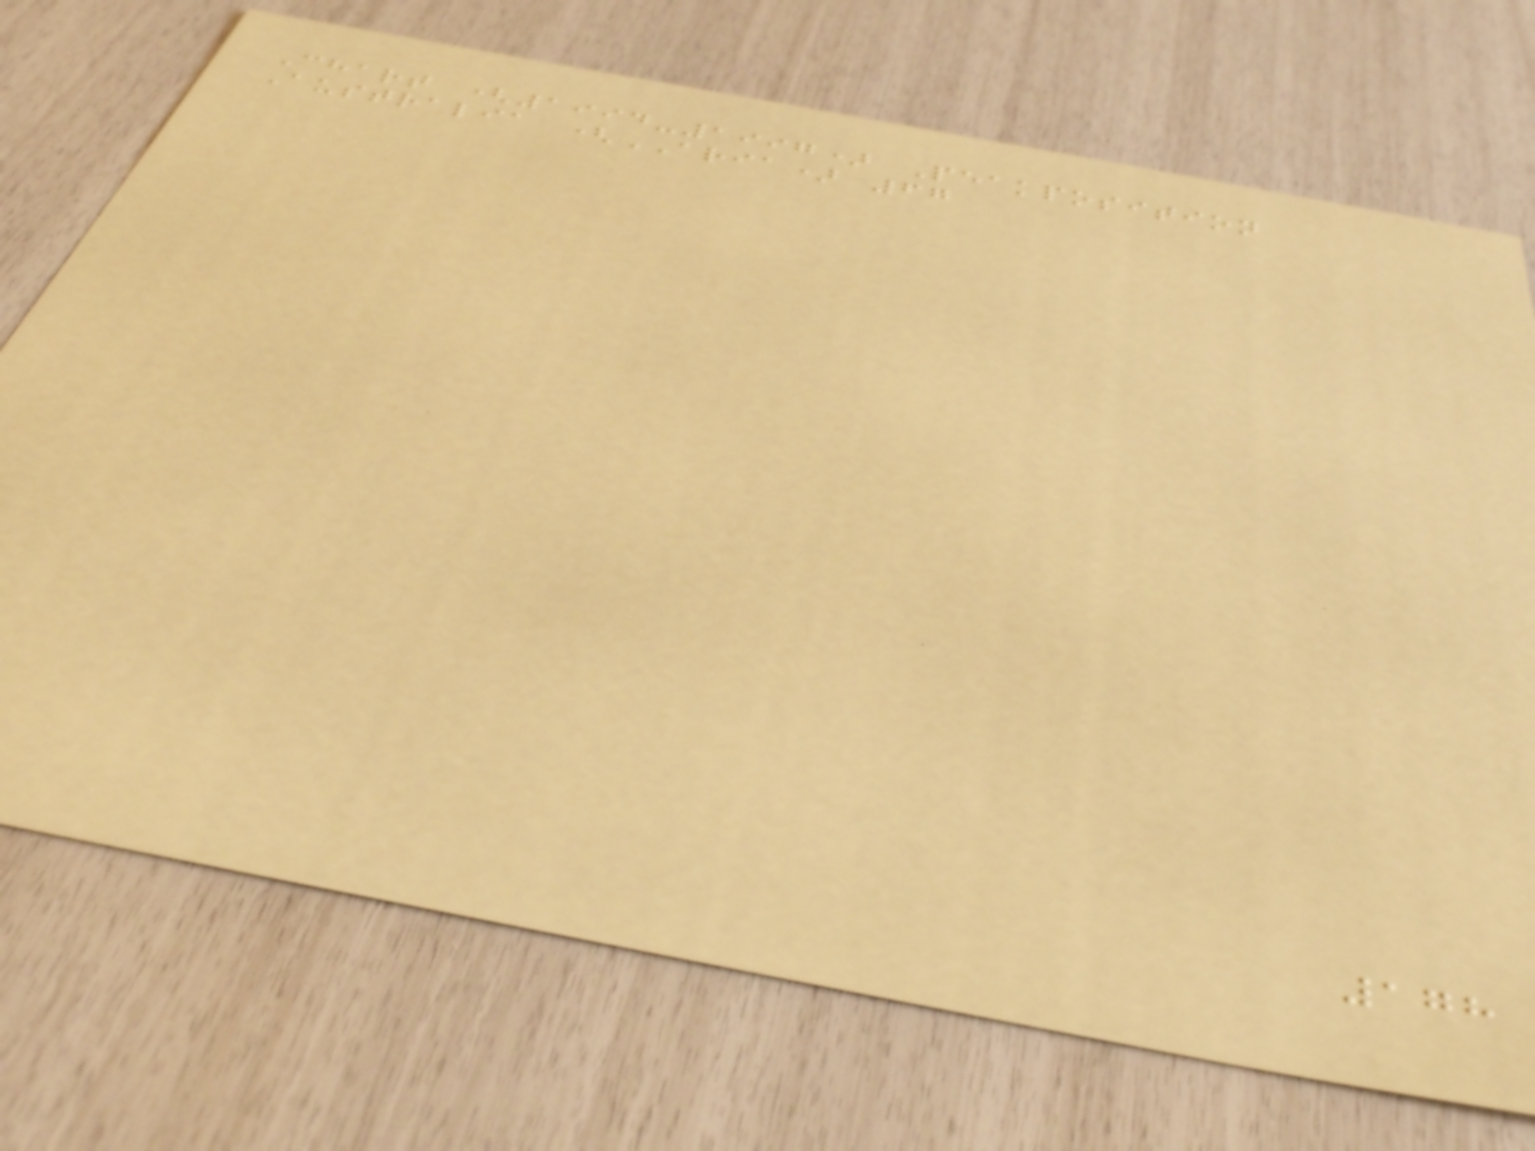Chart (1994-1997) Peakposition
Australia (ARIA) 67
178
